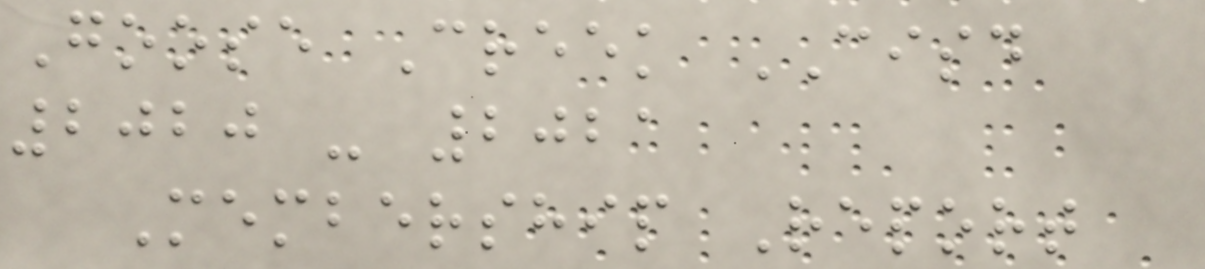Goose Creek CISD
2020 - 2021
Membership Report
